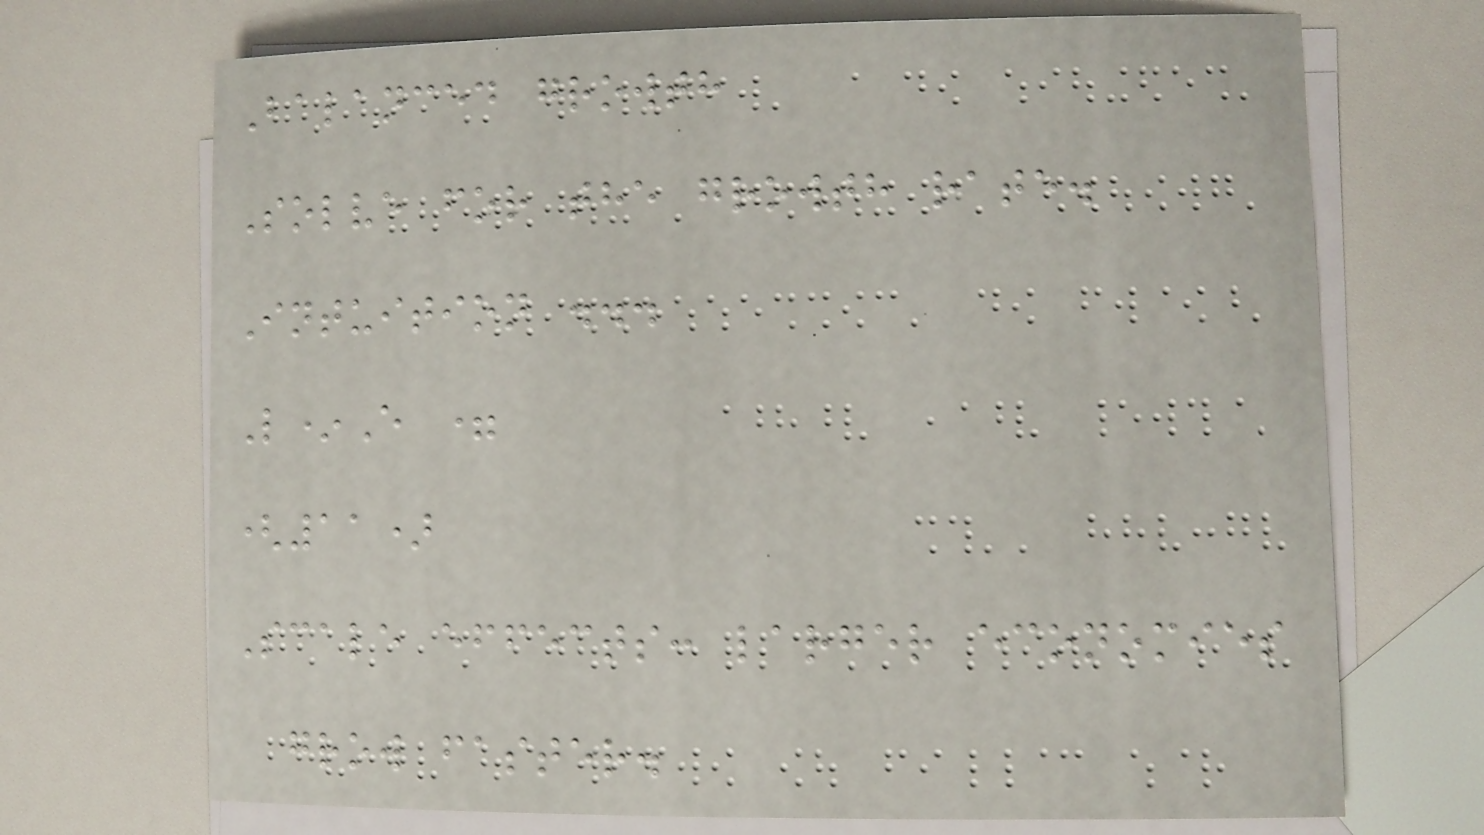Balanced growth
Solve for the growth rate.
Intuition ...
L*E =
(11)
Scale effects: larger economies
grow faster.
